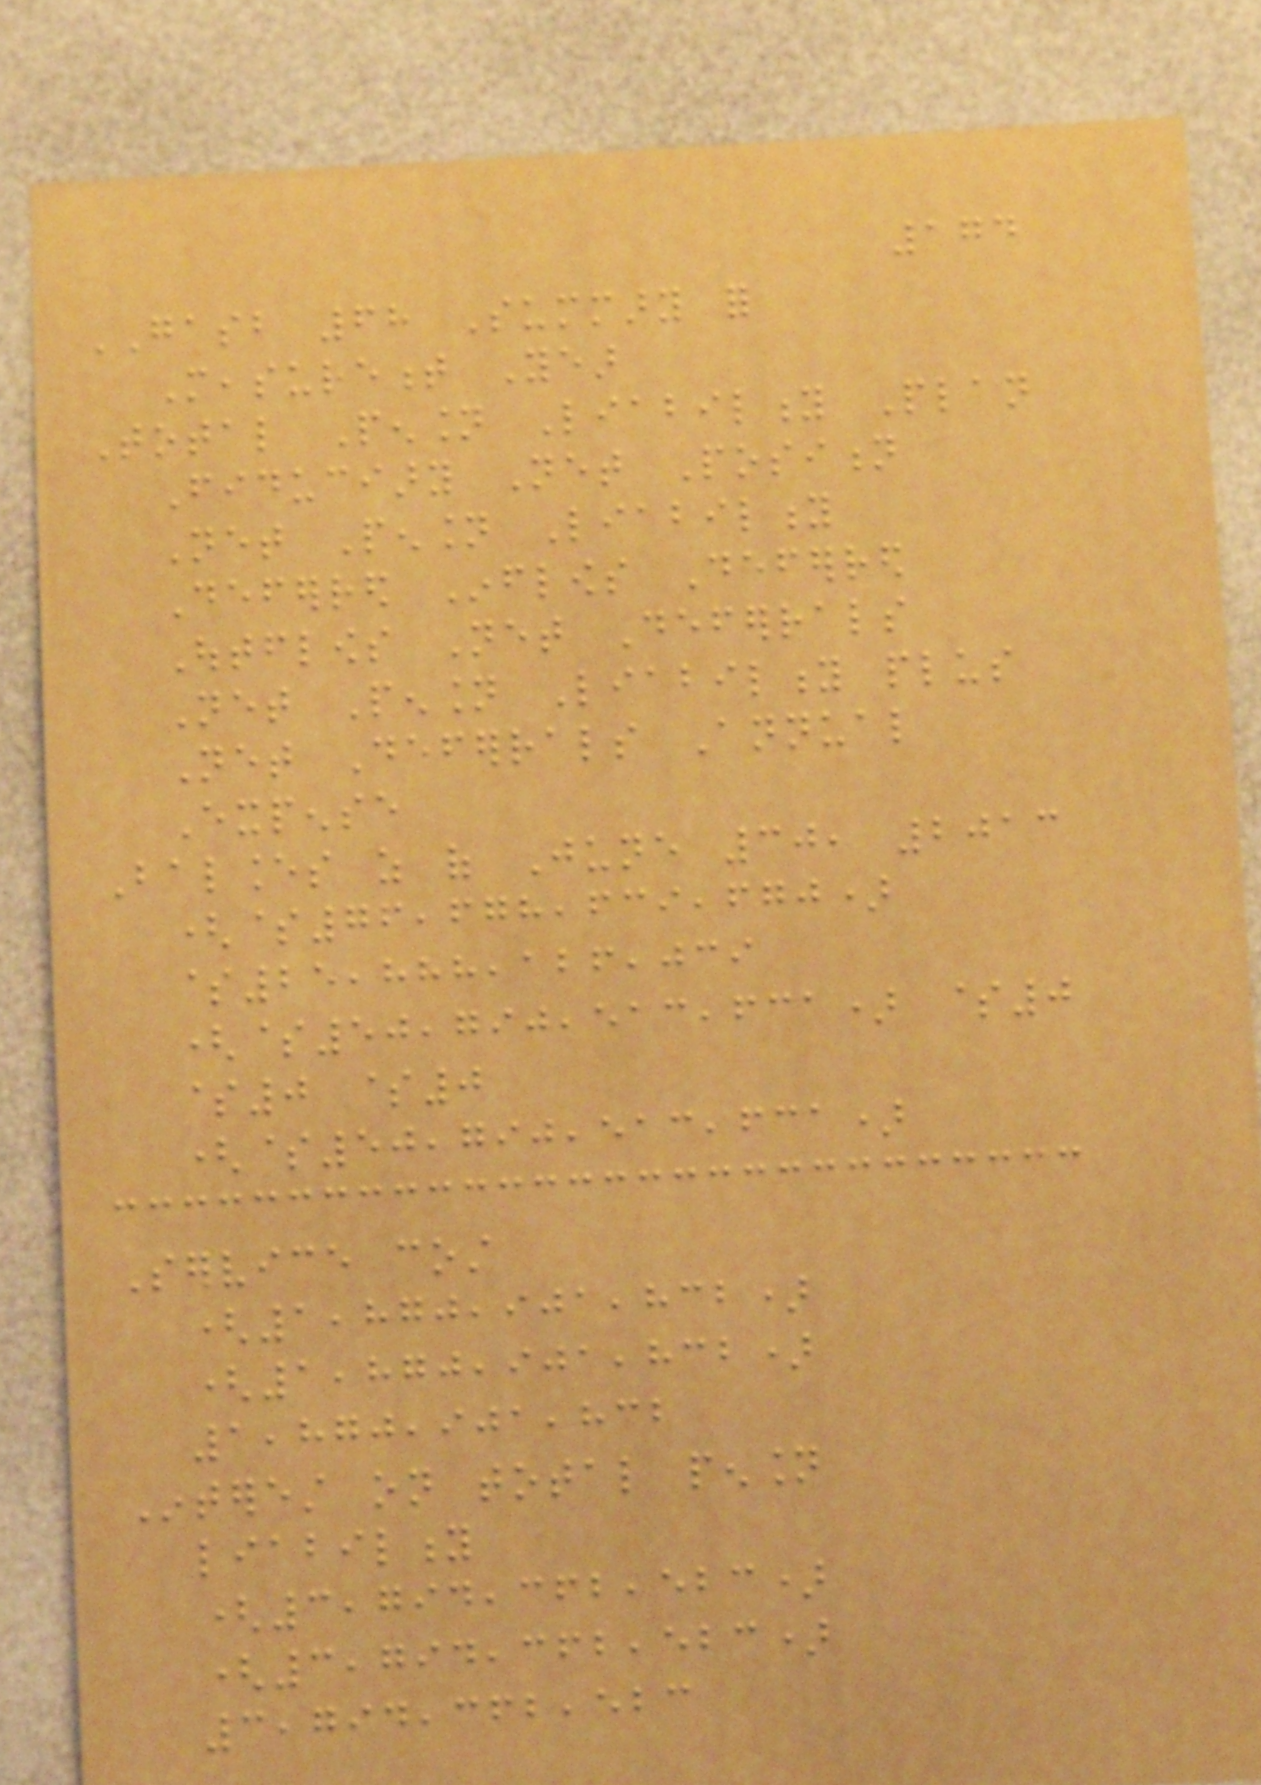174
GASB 68 Summary for
Measurement Year
Total Pension Liability Plan
Fiduciary Net Position
Net Pension Liability
Deferred Inflows Deferred
Outflows Net Deferrals
Net Pension Liability plus
Net Deferrals Annual
Expense
Balances as of June 30, 2013
($76,678,639,670)
$25,888,126,039
($50,790,513,631) $0
$0 $0
($50,790,513,631)
Service cost
(1,870,901,832)
(1,870,901,832)
1,870,901,832
Interest on total pension
liability
(3,794,362,523)
(3,794,362,523)
3,794,362,523
